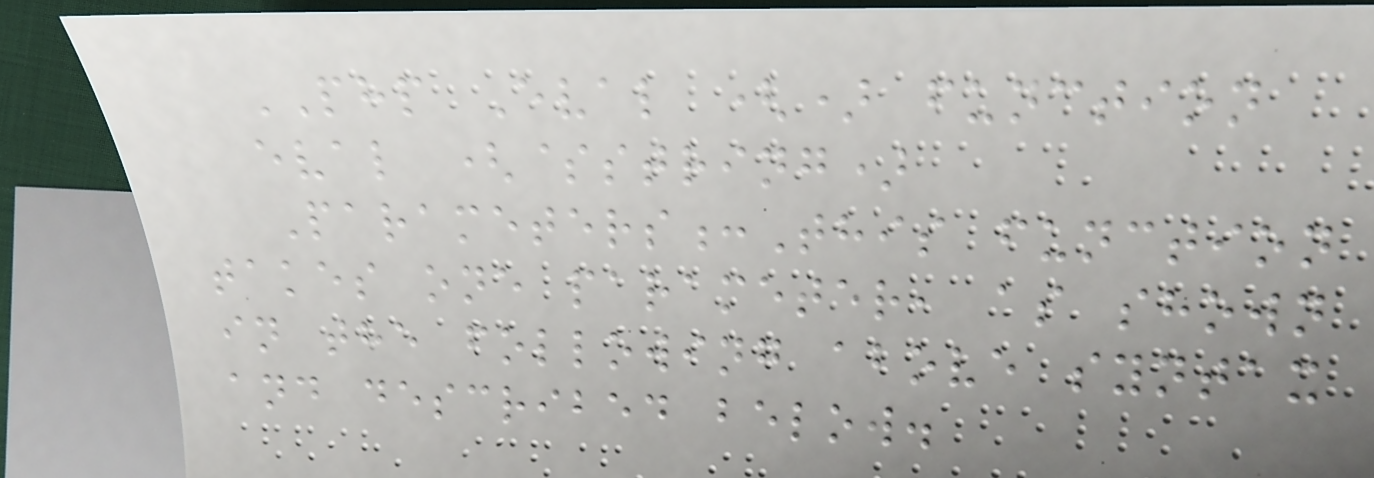PHP Eval () function
eval ($string)
Parameters:This function
takes one parameter, as shown
in the following above syntax
and described below.
